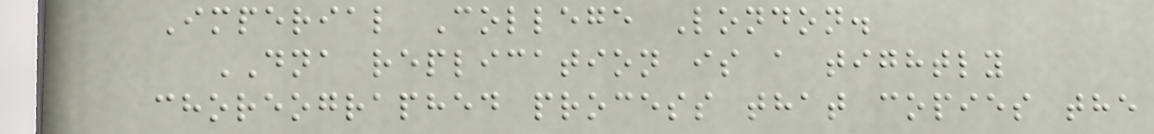Imperial College London.
DNA replication is a tightly
choreographed process that copies the
